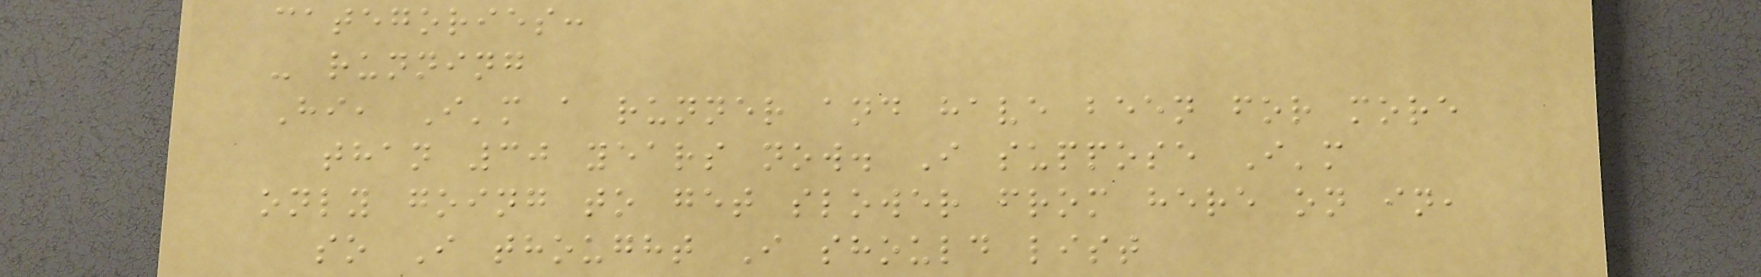categories:
- running
Hi, I'm a runner and have been for more
than 30 years now. I suppose I'm
only going to get slower from here on in,
so I thought I should list
